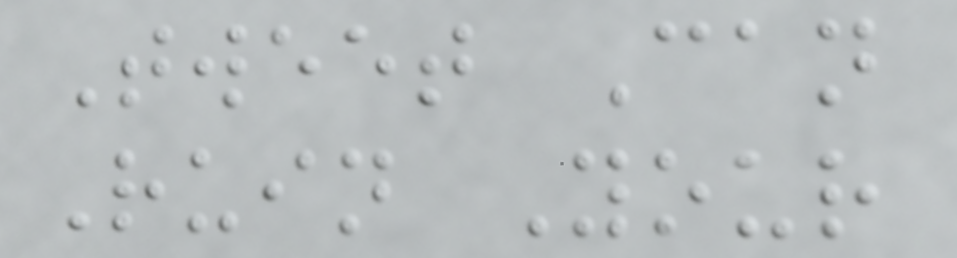Tweet Can
Ruin Your
